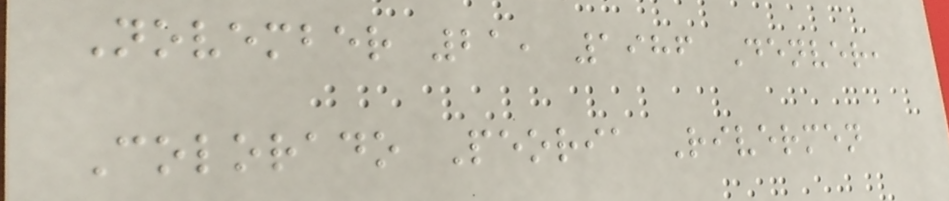November 21, 1986 Denver,
Colorado Peoria Rivermen
